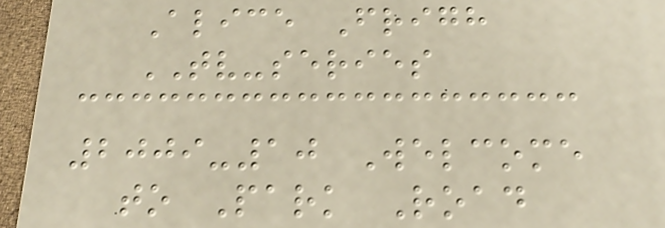Alice Frigh
TV-series
2009-10 Welcome
to Park Road
